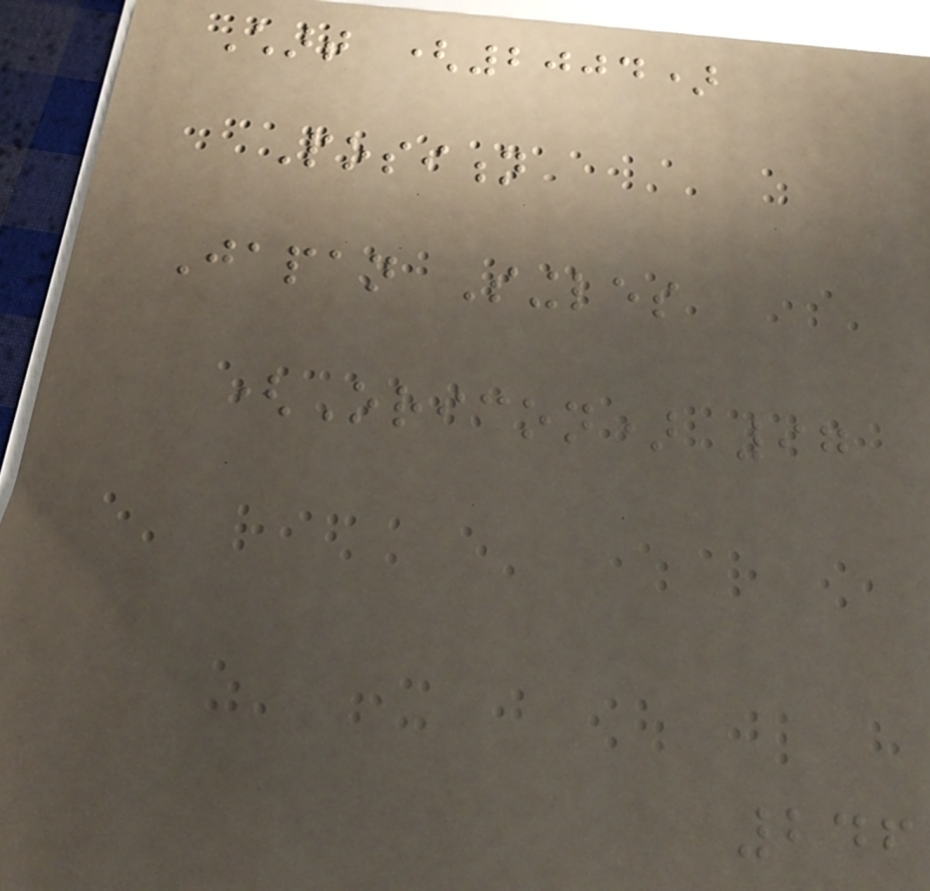Chart (2004)
Position
Japan Singles
(Oricon) 97
246
